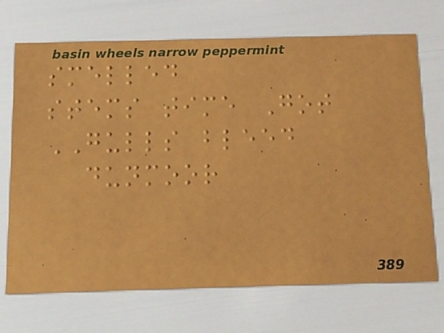smelled
stems time Got
GULLS bleed
dunmoor
